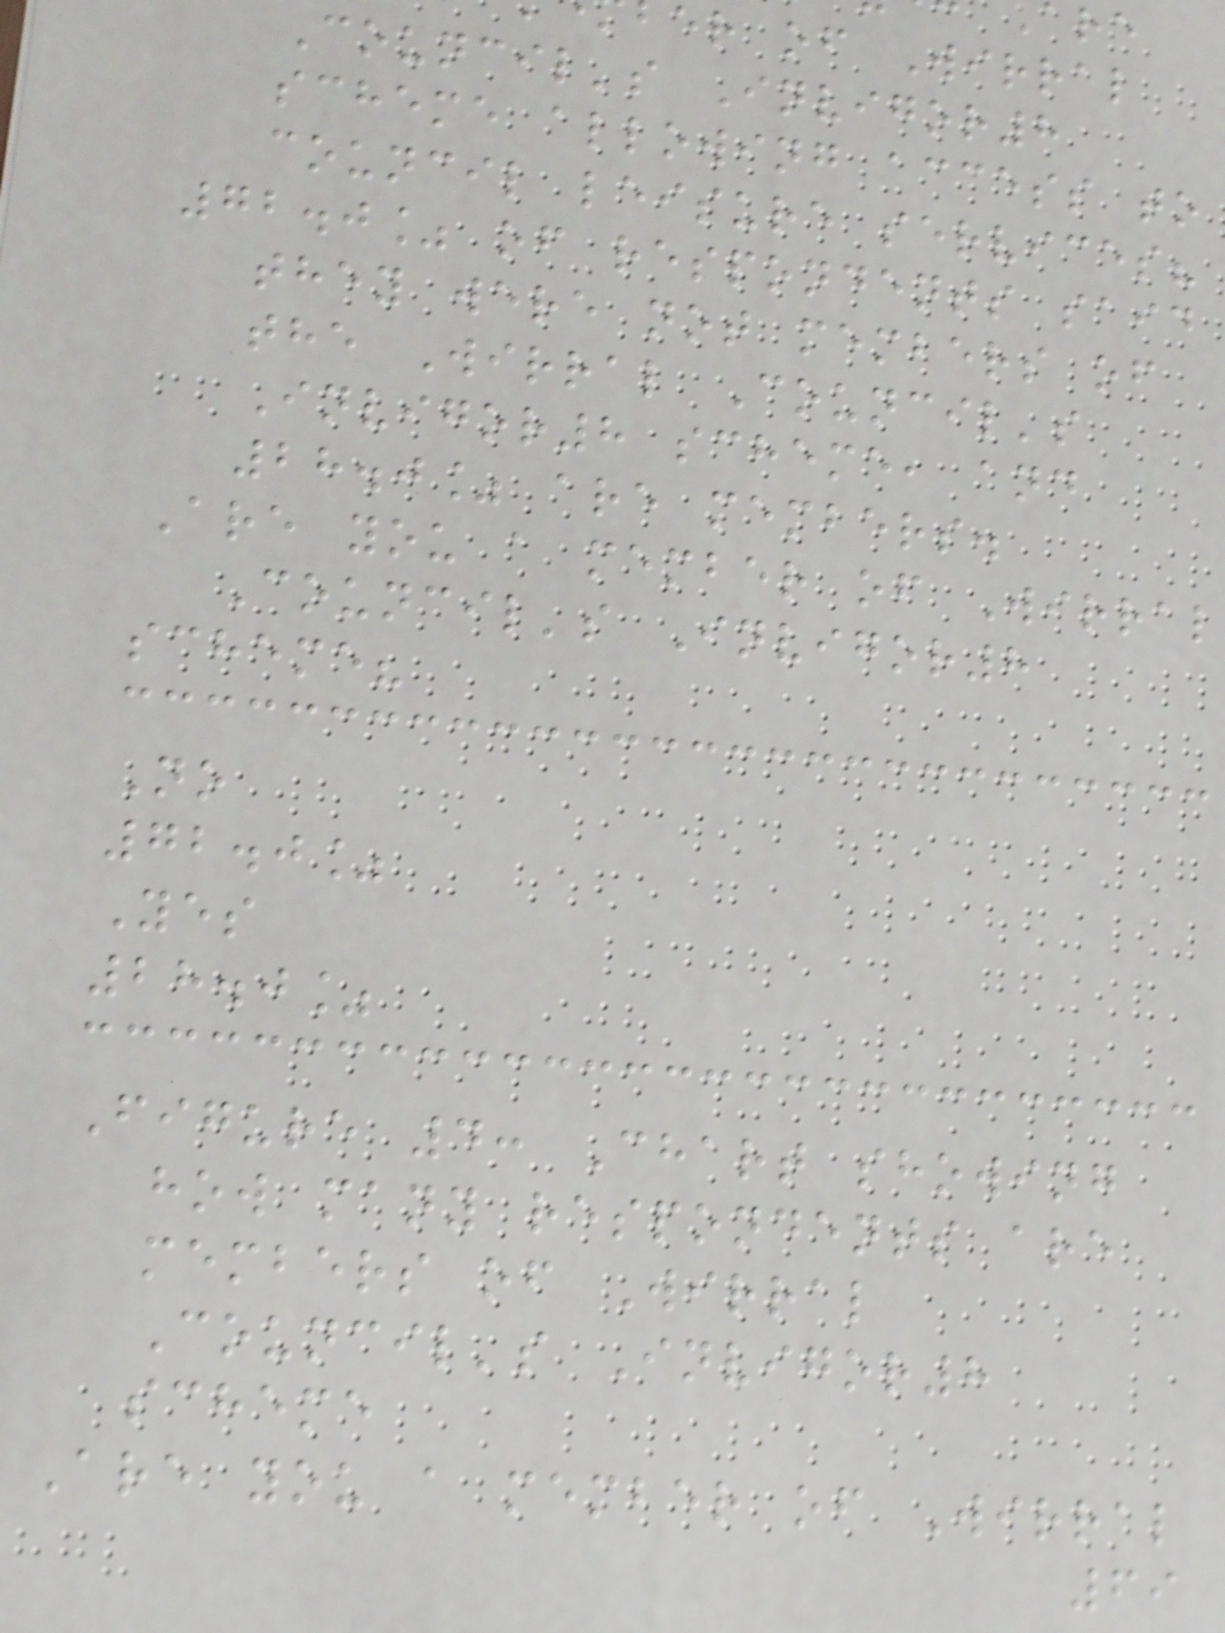er of Wirral
Council's Invigor8
scheme allowing access to
council leisure services?
72.0% of respondents said
they were not members of
the Wirral Council's
Invigor8 scheme, and
28.0% are members.
Are you a member of Wirral
Council's Invigor8
scheme?
No
72.0%
Yes
28.0%
Figure 4: Chart showing
how many respondents are
members of Wirral
Council's Invigor8
scheme
Are you a member of Wirral
69
